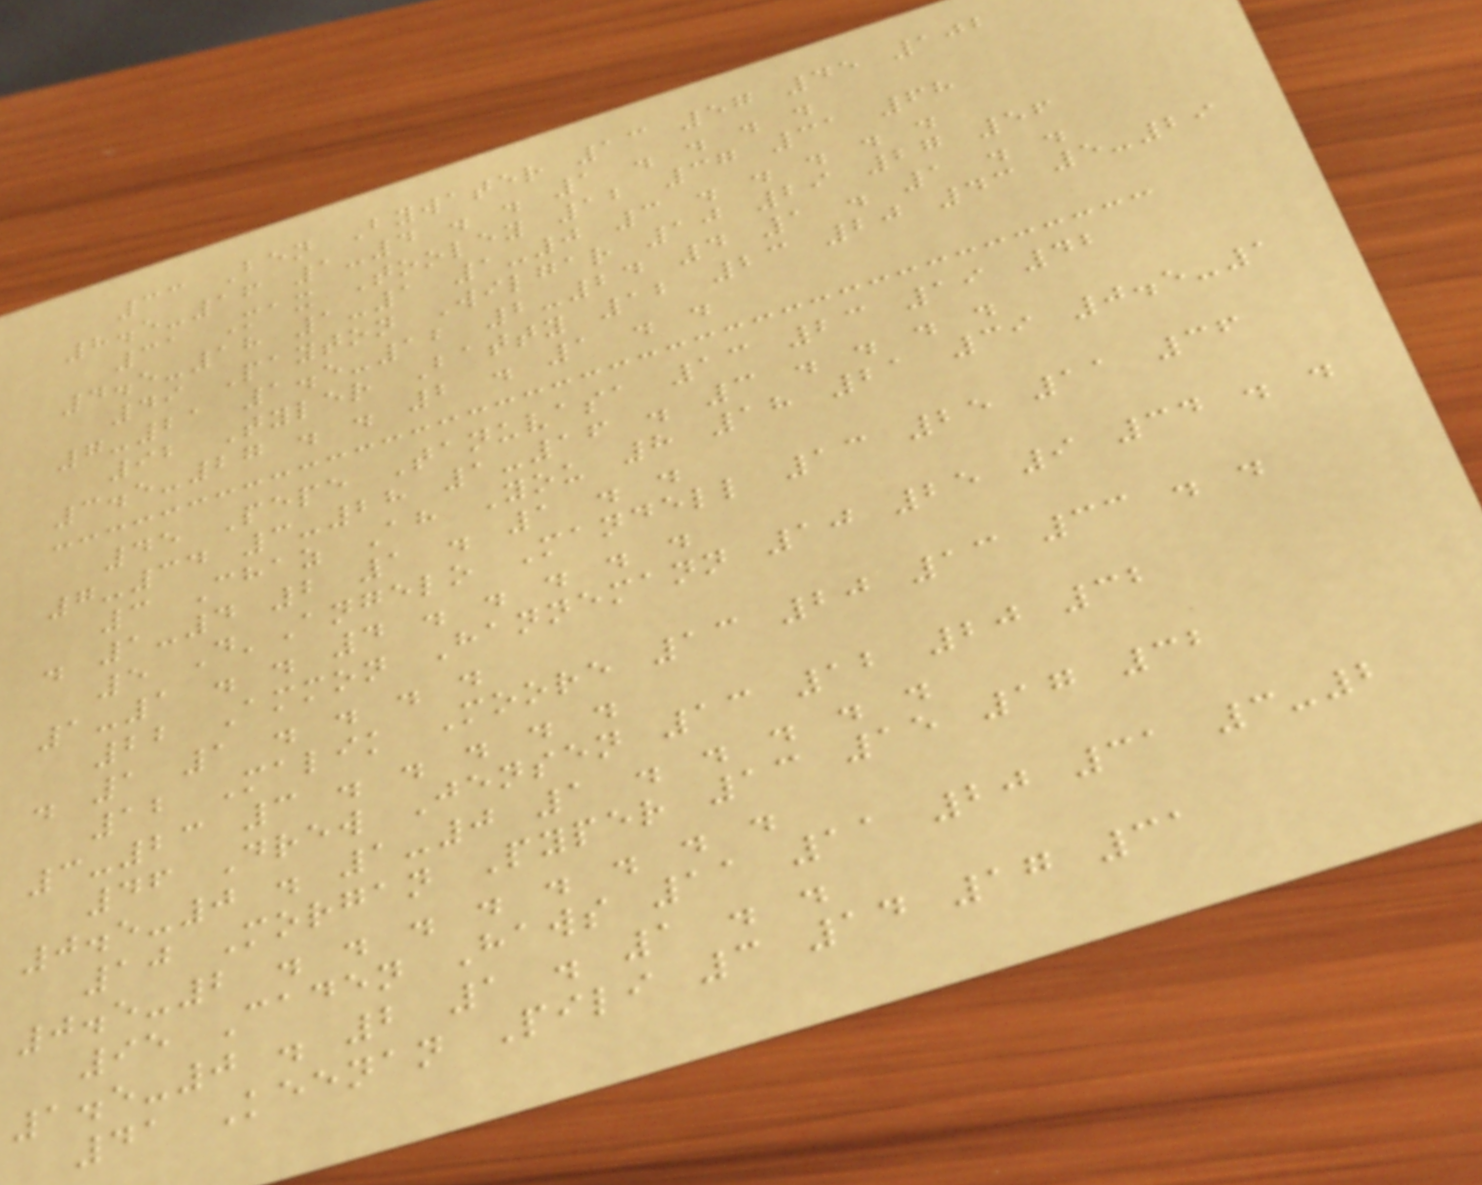33 Ben Bywater 13 57 45 102
8.5-16 1-4 . . 1 . . . .
31 Max Tooley 12 37 31 68
4.5-18 1-1 1-0 3 . . . . .
49 Payton Wilgar 10 29 27 56
7-21 1.5-12 2-24 4 1 . 1 . .
92 Tyler Batty 12 23 20 43 5-29
3.5-27 . . 2 . 1 . .
45 Pepe Tanuvasa 13 23 19 42
7-34 3-28 1-16 . 3 . . . .
3 Chaz Ah You 8 18 21 39 0.5-1
. 1-4 2 1 . 1 . .
5 D'Angelo Mandell 13 25 11 36
1-1 . . 4 . . . . .
22 Ammon Hannemann 10 25 9 34 . .
. 1 1 . . . .
12 Malik Moore 13 20 13 33 . .
3-23 3 . . . . .
46 Drew Jensen 13 12 20 32
0.5-0 . 1-0 1 . . . . .
10 Morgan Pyper 13 15 17 32
0.5-2 . . . . . . . .
95 Caden Haws 11 11 20 31 3-2
1.5-0 . 2 1 . 1 . .
41 Keenan Pili 3 14 17 31
